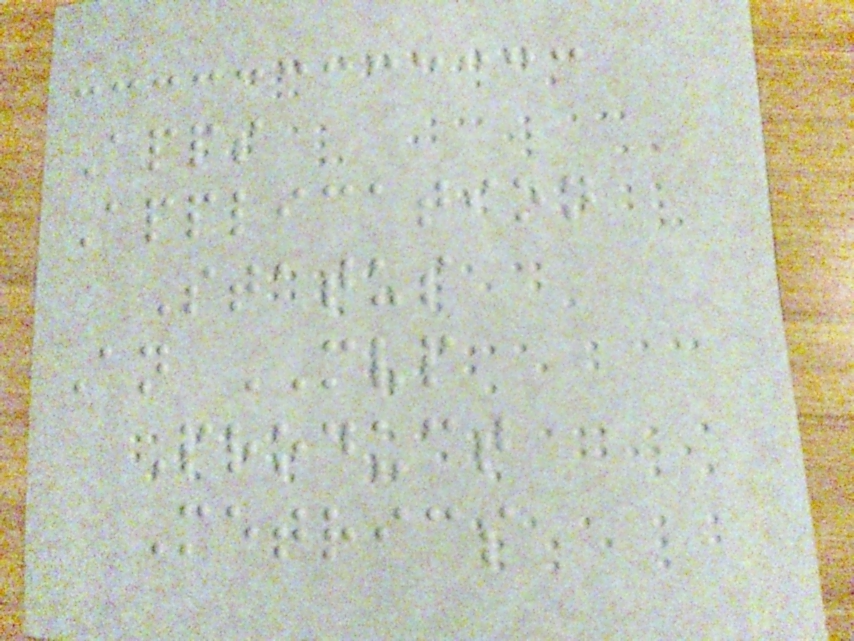Apps
Application
Status
An MVP
Product
Metrics
